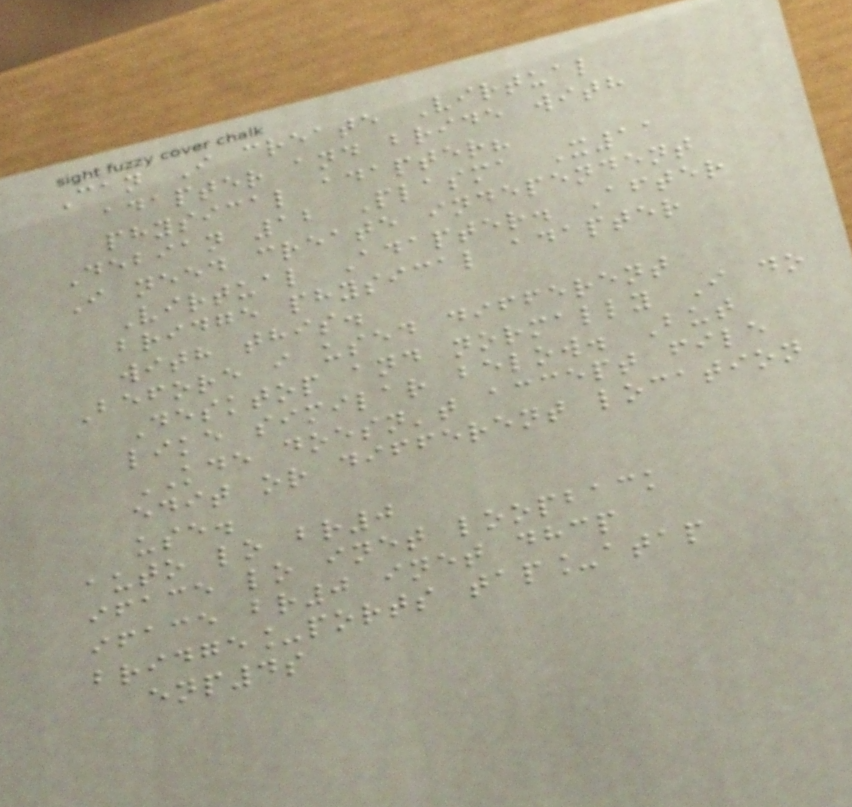Can I create Virtual
adapter and bride with
physical adapter?
Debian 12 Plasma X11
I need create independent
Virtual Adapter. After
bridge physical adapter
with this.
Before i used different
Desktop and normally I do
like similar below. But
KDE doesn't accept file
edit or different location
use.
auto lo br0
iface lo inet loopback
iface br0 inet dhcp
bridge_ports tap_atap
enp4s
